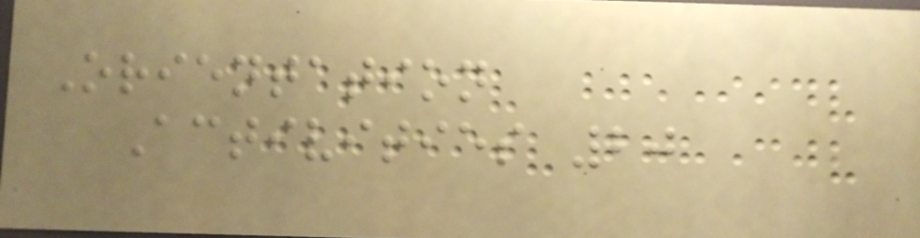Orientation
Activities 20
